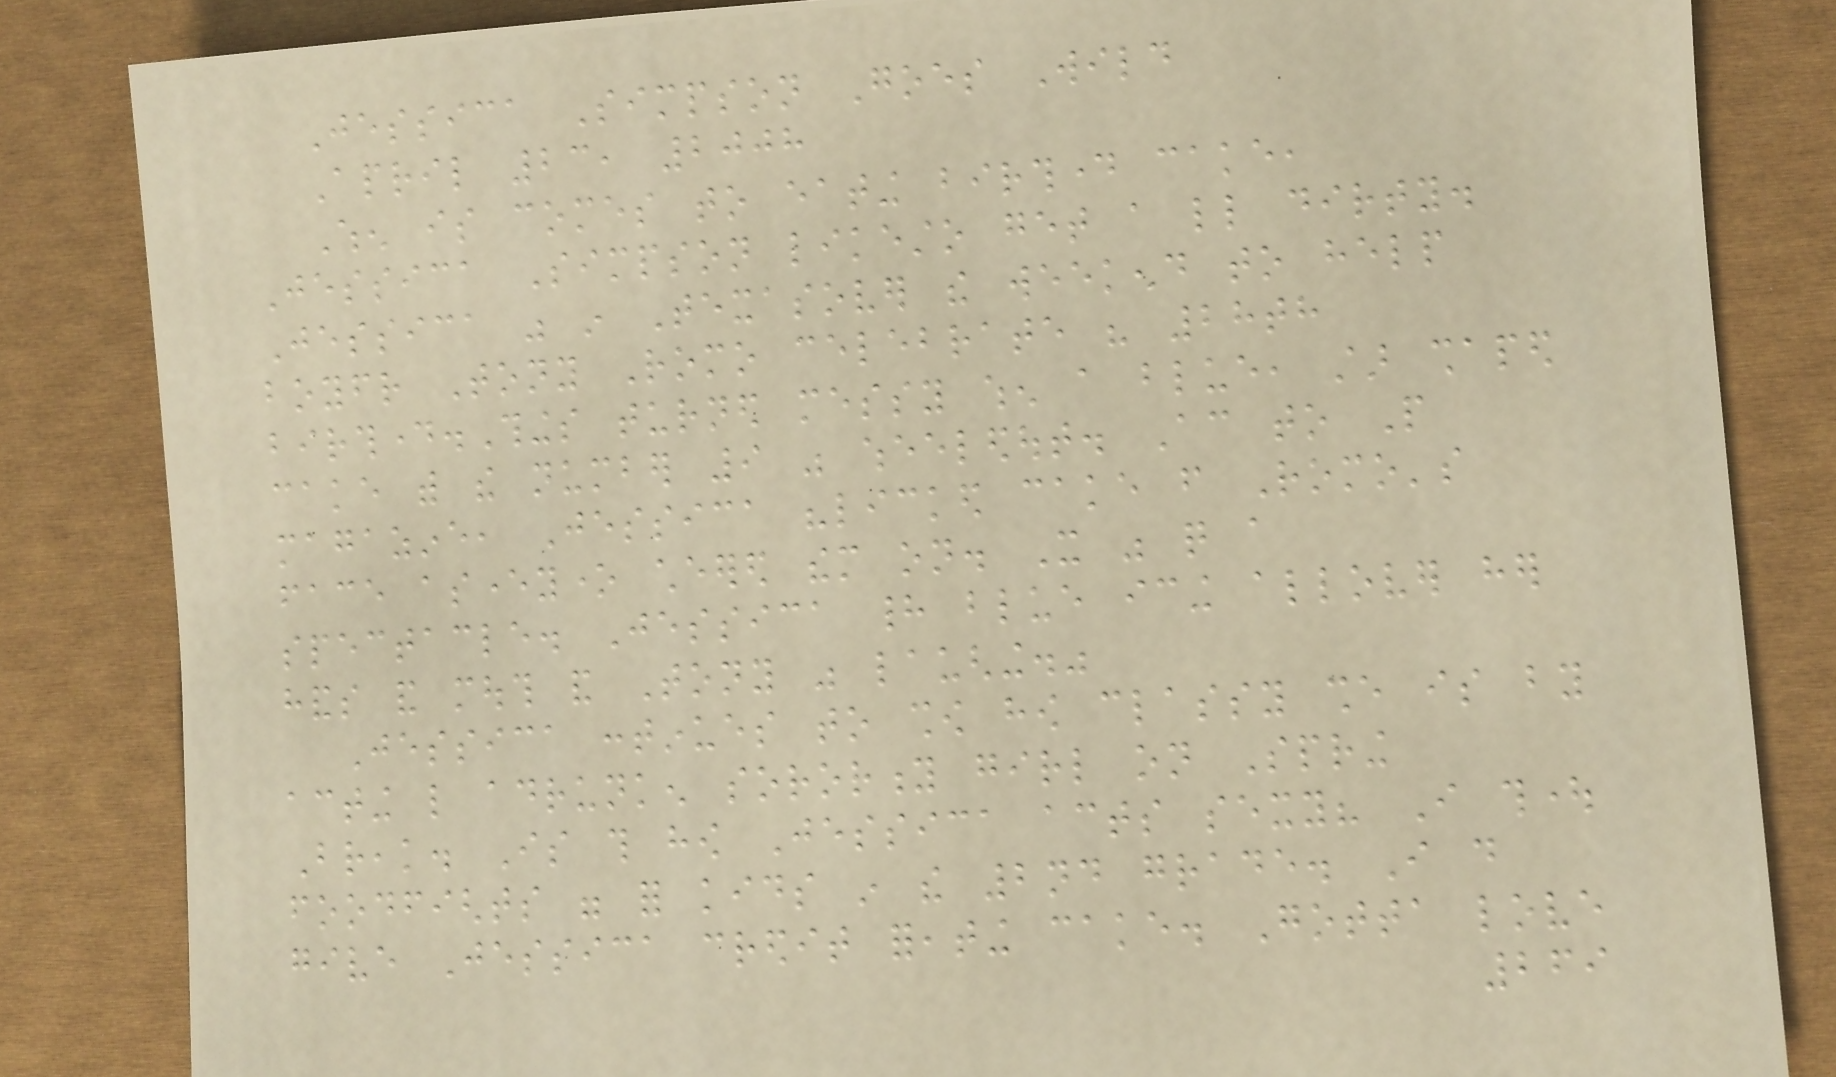Jessica Simpson Goes Wild
April 23, 2008
When is comes to eating birthday cake,
Jessica Simpson likesto get a little dirty.
Jessica was in Texasover the weekend to help
boyfriend Tony Romo celebrate his 28th
birthday.Things turned messy when a blue, star shaped
cake with the number 9 was wheeledout. According to People
magazine, Jessica "licked cake from Romo's
face aseveryone cheered them on. It was quite a
spectacle. Jessica had blue icing allover her
hands and mouth and Tony was laughing."
Jessica continues to show how classy she is by
acting like adrunken sorority girl on Spring
Break. Is this how Jessica acts sexy? I thought
foodfights were for kids in the 2nd grade. I do
give Jessica credit foreating cake. Gotta love
269
